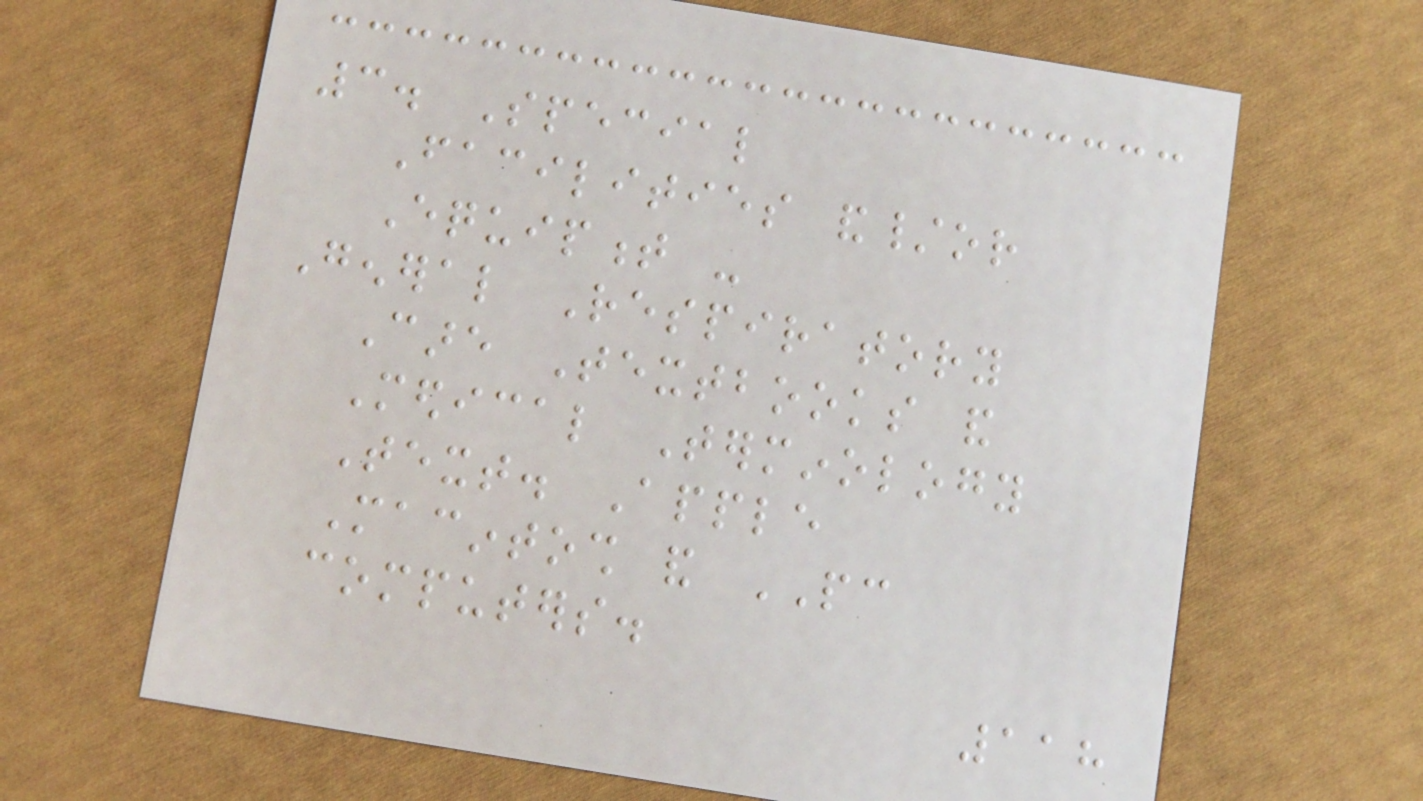3. Special
Facilities and/or
Equipment -
General Respiratory
Care Textbooks and
Medical Terminology
Text. Apple
Macintosh and PC
computers.
118
